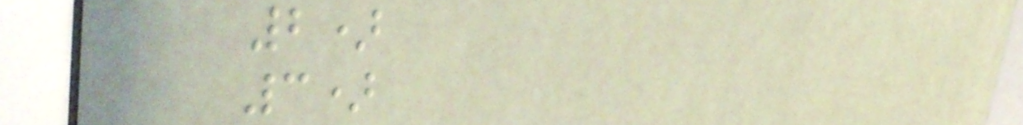2)
3)
